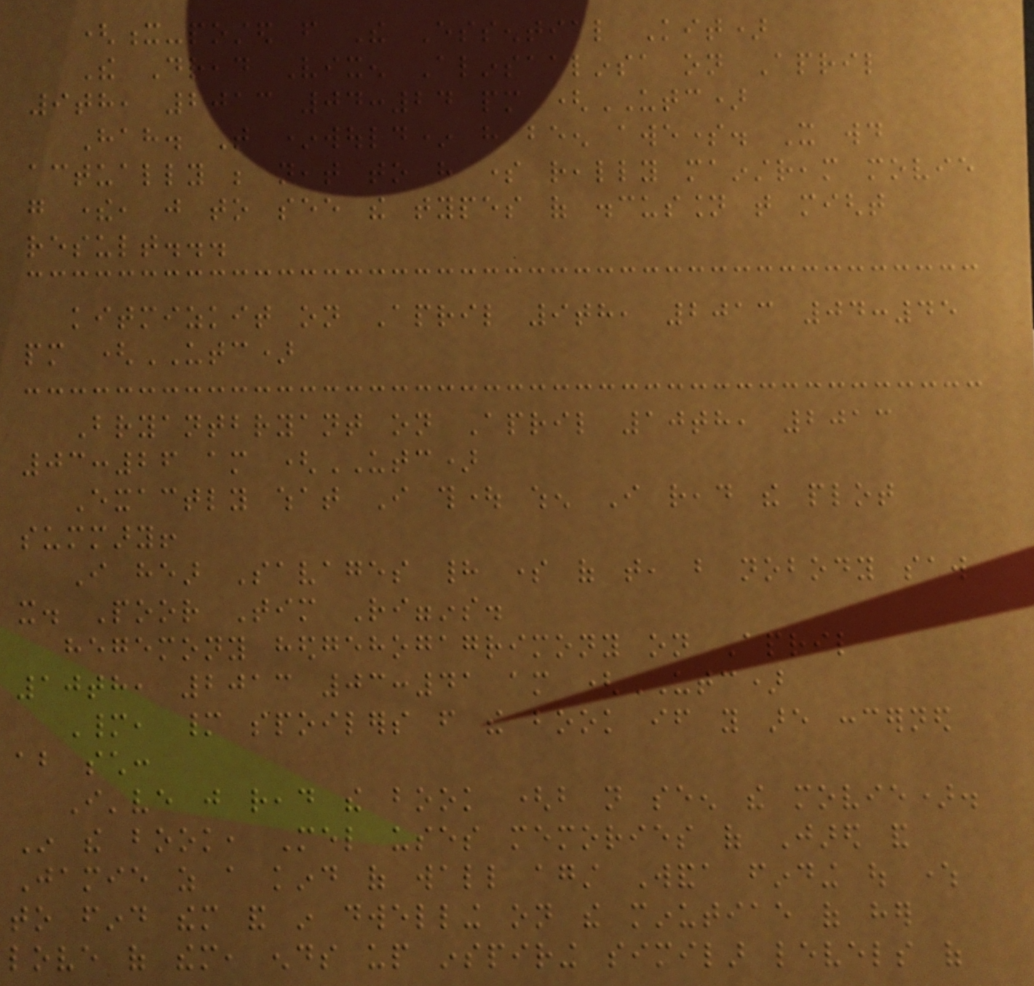(x-posted from The Essential Kit)
The Dread Vixen Alinsaalinsa on April
9th, 2013 04:24 pm (UTC)
Hah. That *would* have been awesome. It would
actually be neat to have some really mainstream movie
go there, just to see the types of discussion that might
result...
kitmizkit on April 9th, 2013 04:45
pm (UTC)
Bryantbryant on April 10th, 2013
03:26 am (UTC)
Exactly what I thought when I read the plot
summary!
I hear Savages had some of that, but nobody saw
it. Poor Tim Riggins.
hegemony hedgehogagrimony on April
10th, 2013 03:41 am (UTC)
Many, many spoilers from the book if you are concerned
about such:
I've just read the book (but not seen the movie).
In the book, Mel uses memories of Jared and
Jamie as a kind of wall against Wanda finding out where
to find them and in dwelling on the minutiae of her
love of them, ends up inspiring similar levels of
